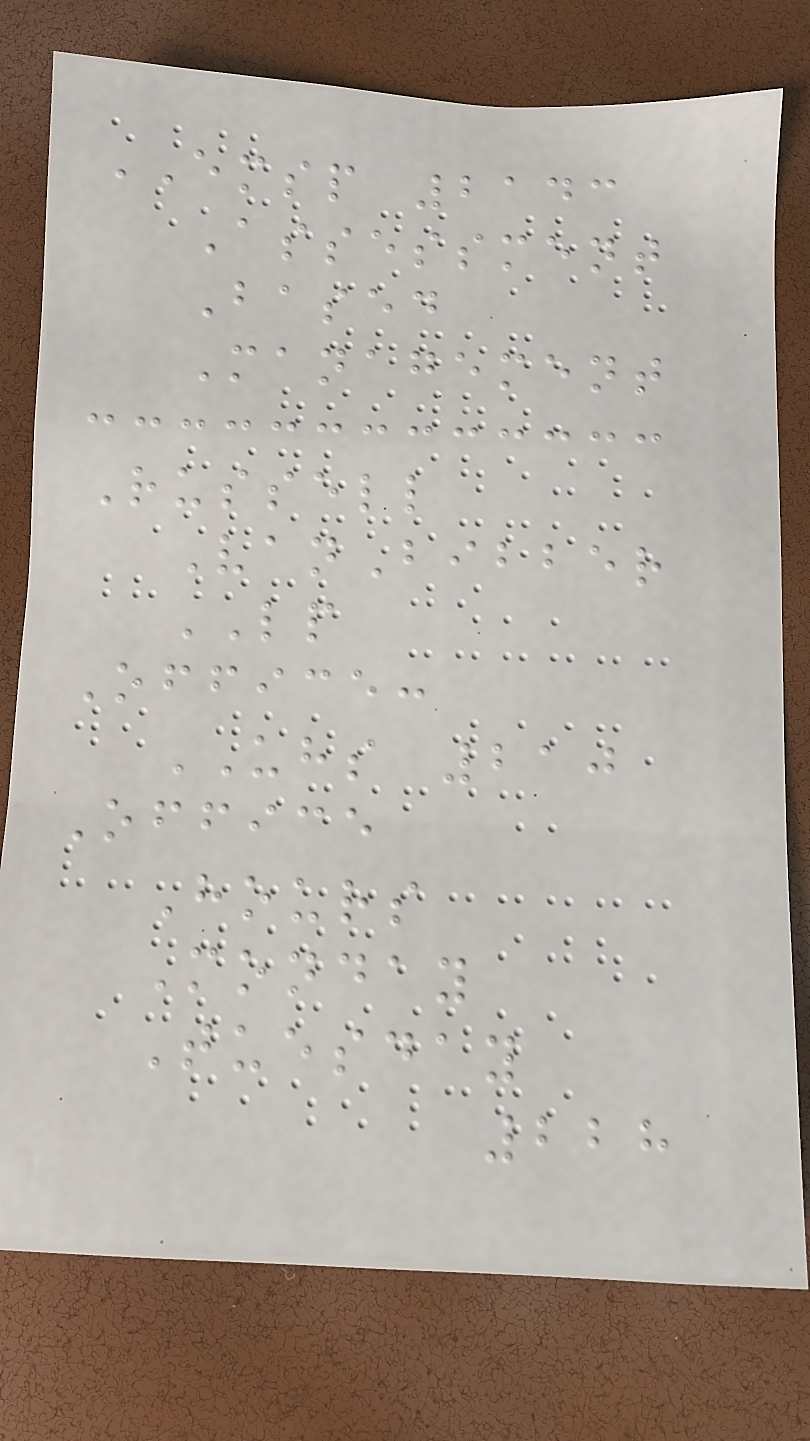EMSP 2143
Assessment
Based
Management
Russell
VanBibber
LP
Office:
UHS 210
Office
Hours
Monday
Tuesday
228
